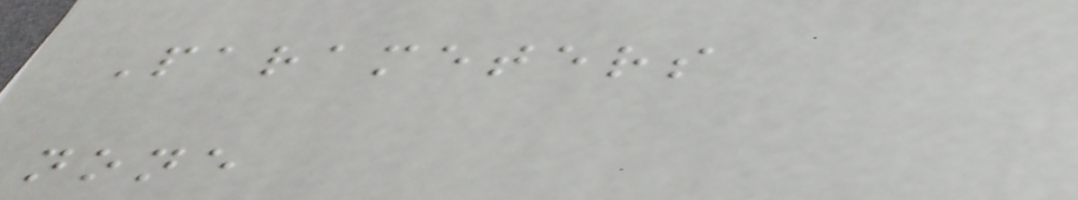Parameters
none
